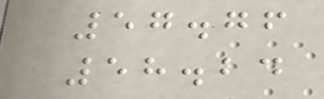57.76
58.24
